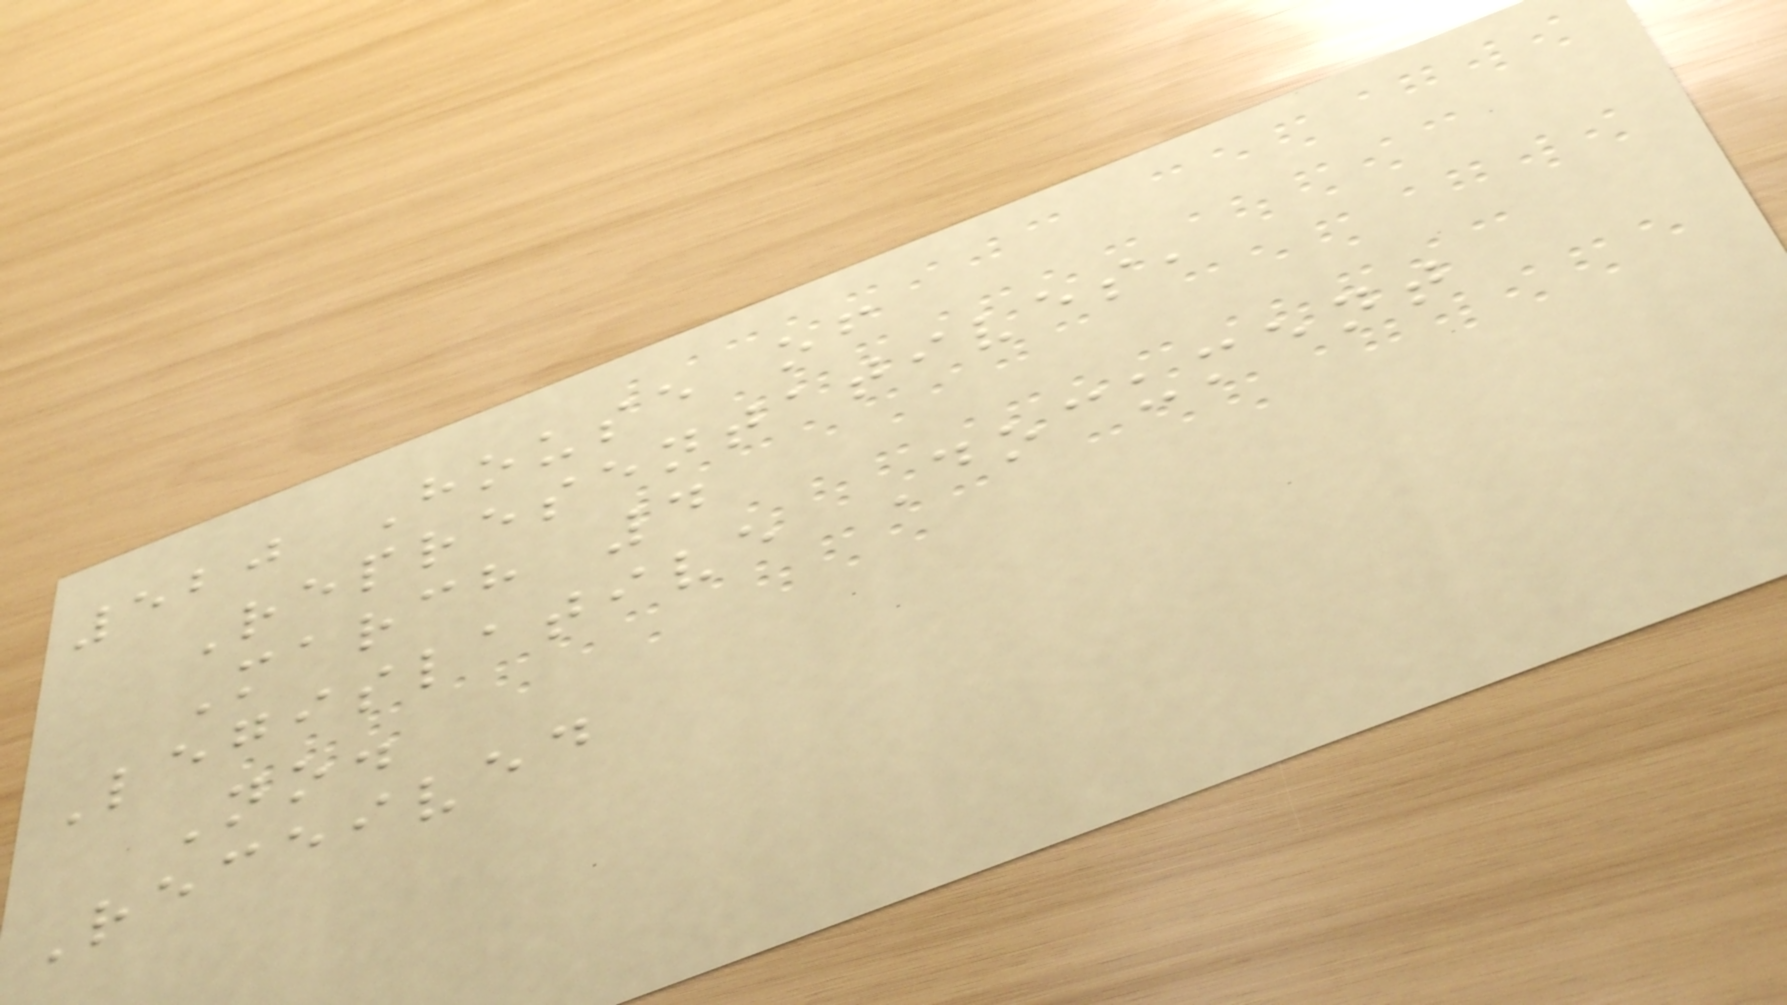520 House of
Representatives,
March 4
Legislative Document
No.
Received
